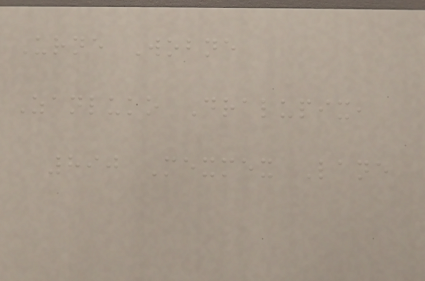Urne Wobne
Zanluko Dralupix,
890 Mexmex Lane
